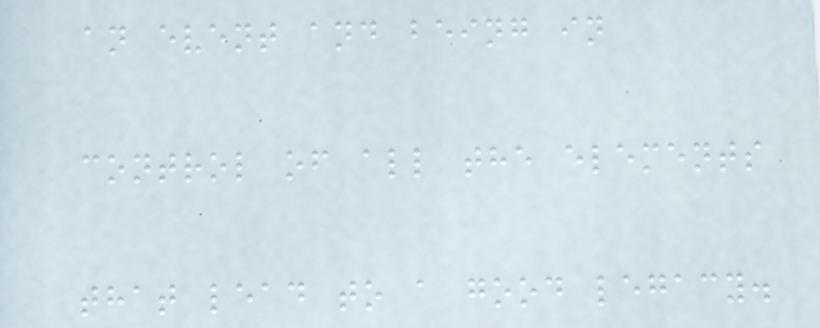an event and being in
control of all the elements
that lead to a good legacy.
